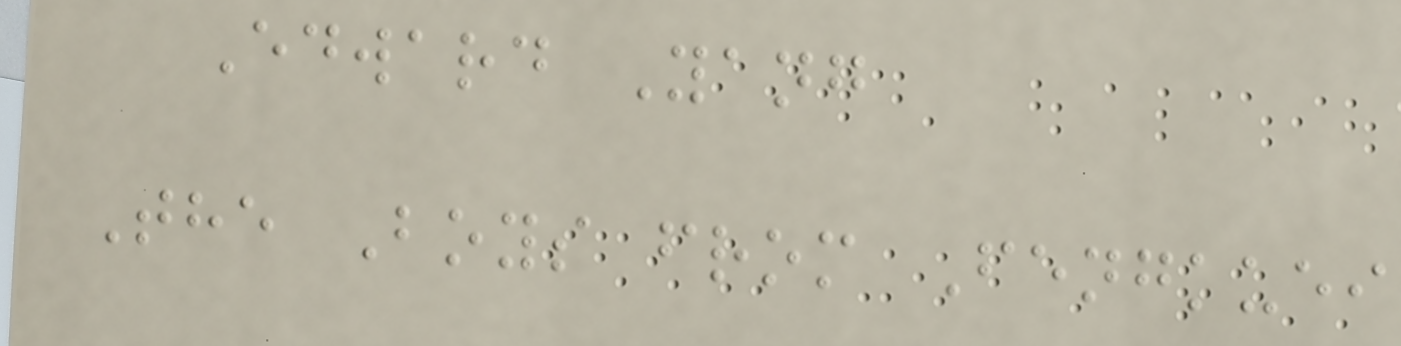Edward Yang
The Boys from Fengkuei
